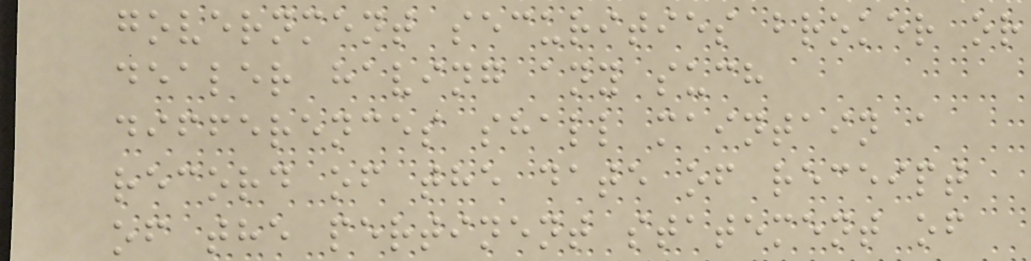government securities broker or
dealer having any such
differences shall maintain a
record of the date of receipt
of the pertinent statement of
